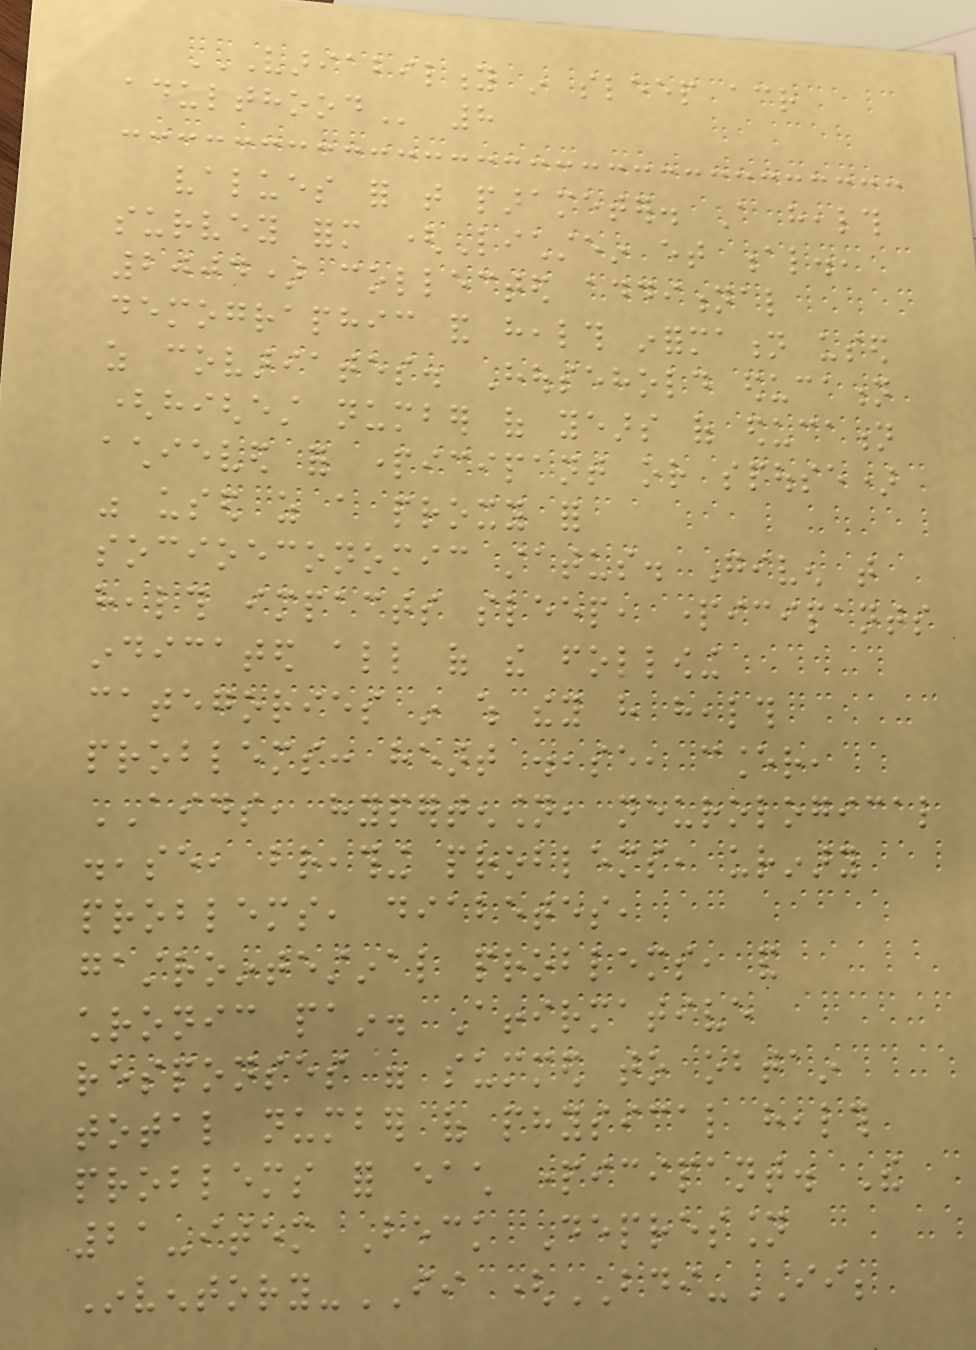VARIABILITY IN SLEEP ACROSS
ADULTHOOD 8
values for that parameter. A health
survey form (Lichstein et al.,
2004) collected additional
demographic and health information used
as covariates. Household education
(highest number of years of education
achieved for participant or spouse)
was used as a proxy for
socioeconomic status. Given that
health impacts sleep, participants
indicated all of the following
categories in which they have health
problems: heart disease, cancer,
AIDS, hypertension, neurological
disease, breathing problems, urinary
problems, diabetes,
gastrointestinal problems, and
chronic pain. Affirmative
responses were summed to obtain
total number of physical health
problems for each participant. The
21-item Beck Depression
Inventory-II (BDI-II;
